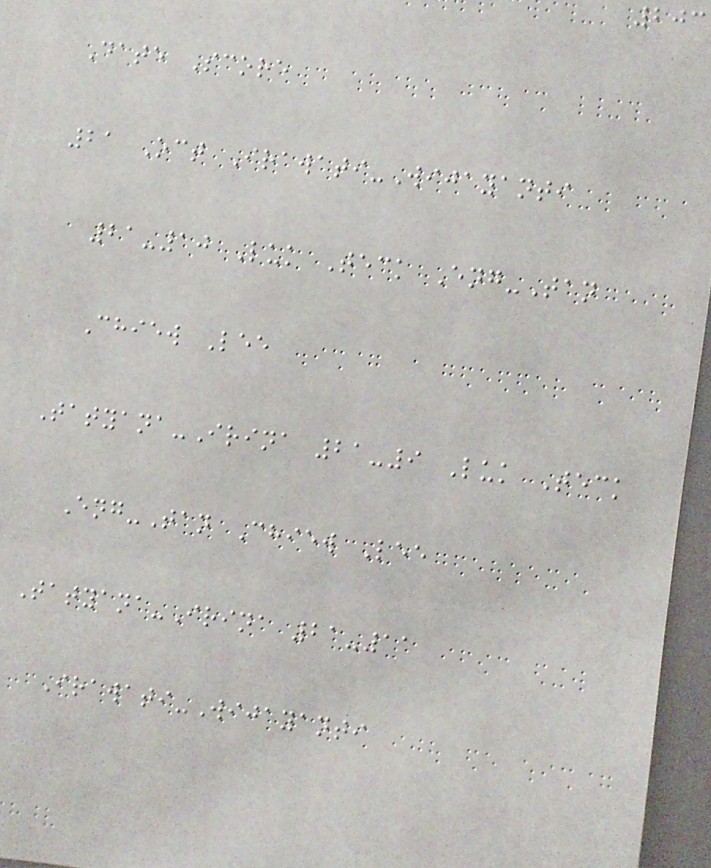203
Date Score
21 Oct Irawati-Wijayanti
21-10 Luk Teck Eng-Tan
Chiew Lee
Tatyana-Irina 21-9 Luk Teck
Eng-Tan Chiew Lee
Tatyana-Irina 21-11
Irawati-Wijayanti
